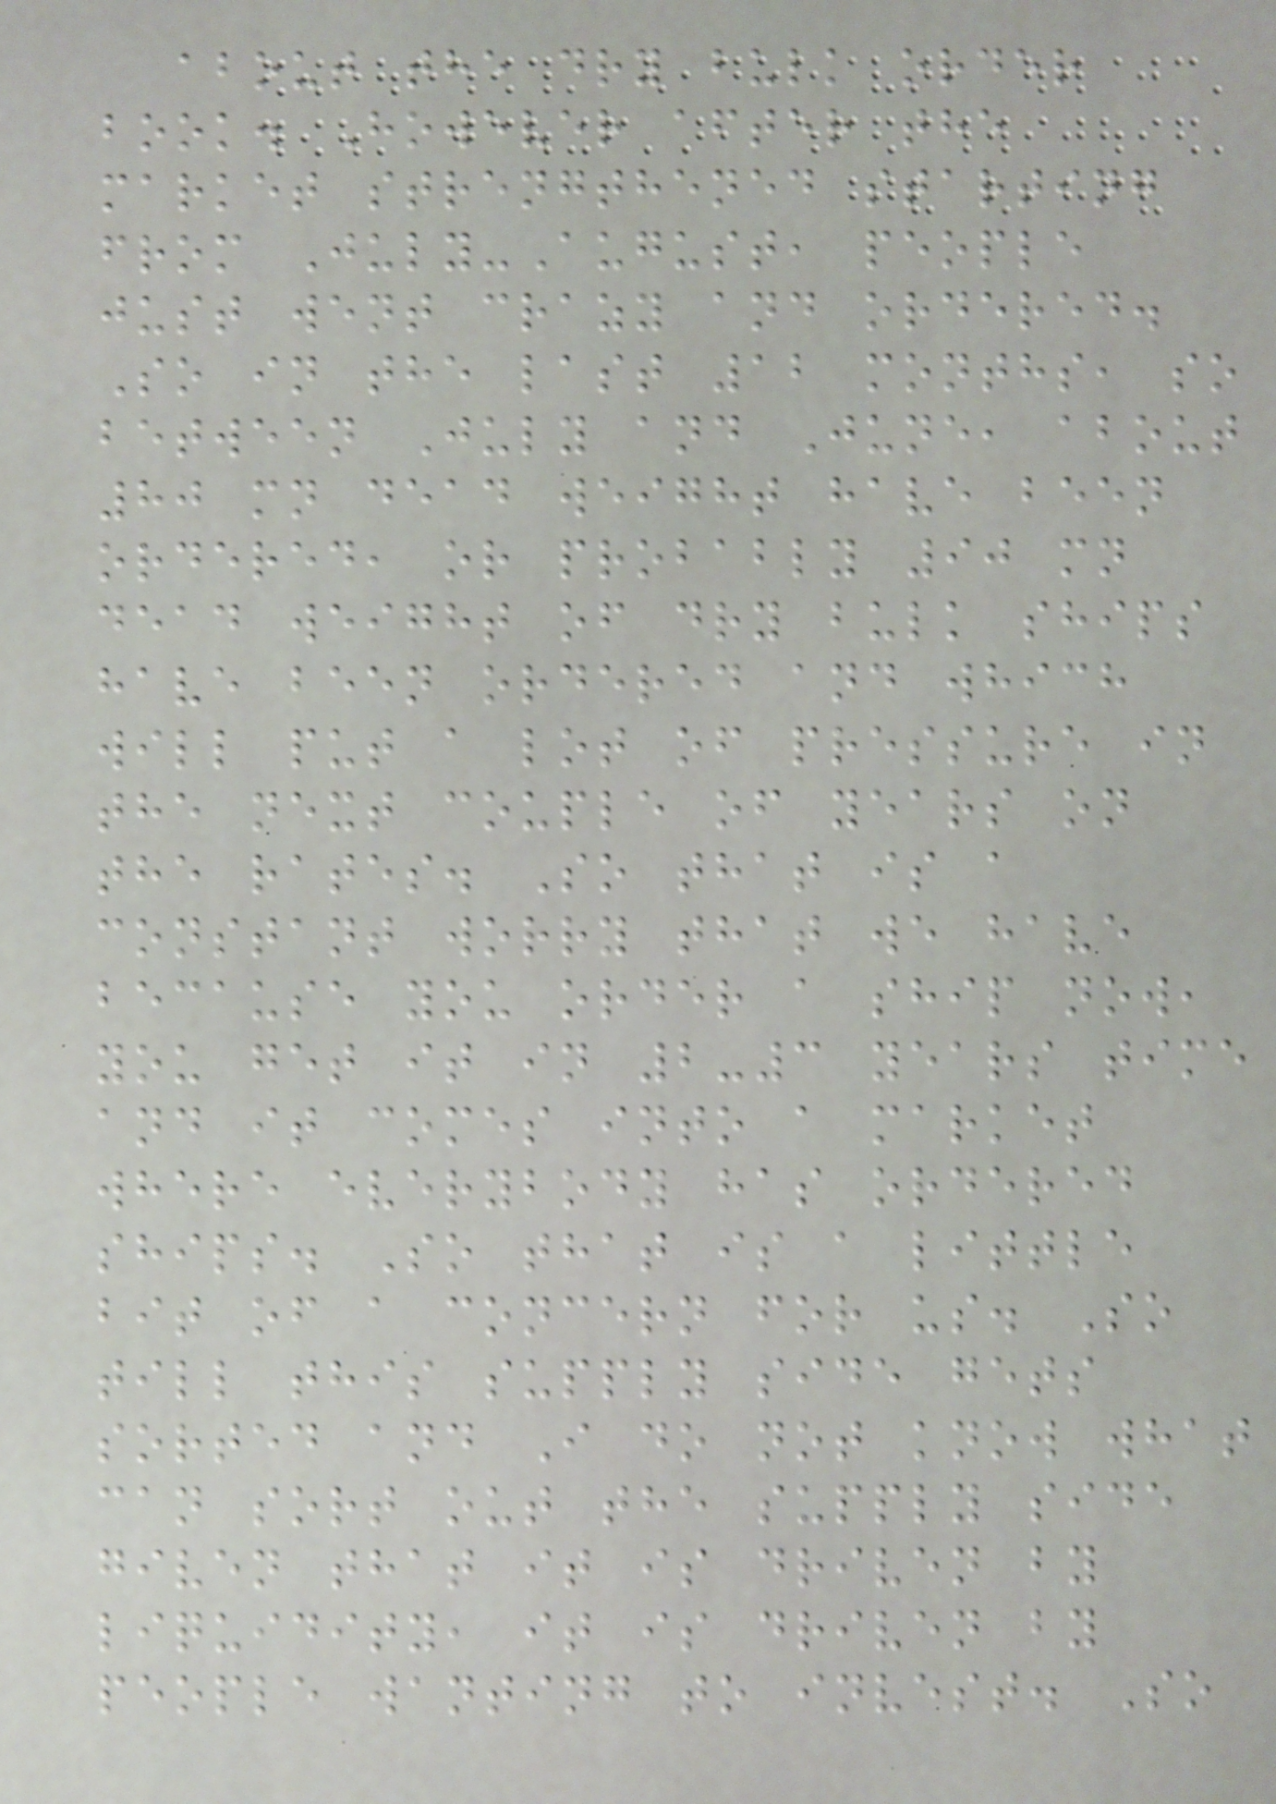about the dry bulk order
book. However after the
market strengthened starting
from July-August, people
just went crazy and ordered.
So in the last 12 months, so
between July and June, about
80 mn dead weight have been
ordered, or probably 90 mn
dead weight of dry bulk ships
have been ordered and which
will put a lot of pressure in
the next couple of years on
the rates. So that is a
constant worry that we have
because you order a ship now,
you get it in 2-3 years time
and it comes into a market
where everybody has ordered
ships. So that is a little
bit of a concern for us. So
till this supply side gets
sorted and I do not know what
can sort out the supply side
given that it is driven by
liquidity, it is driven by
people wanting to invest. So
